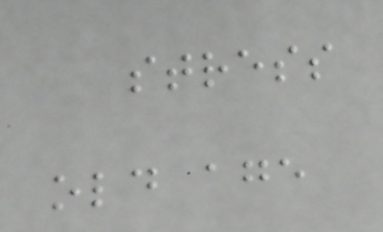stress
old age
